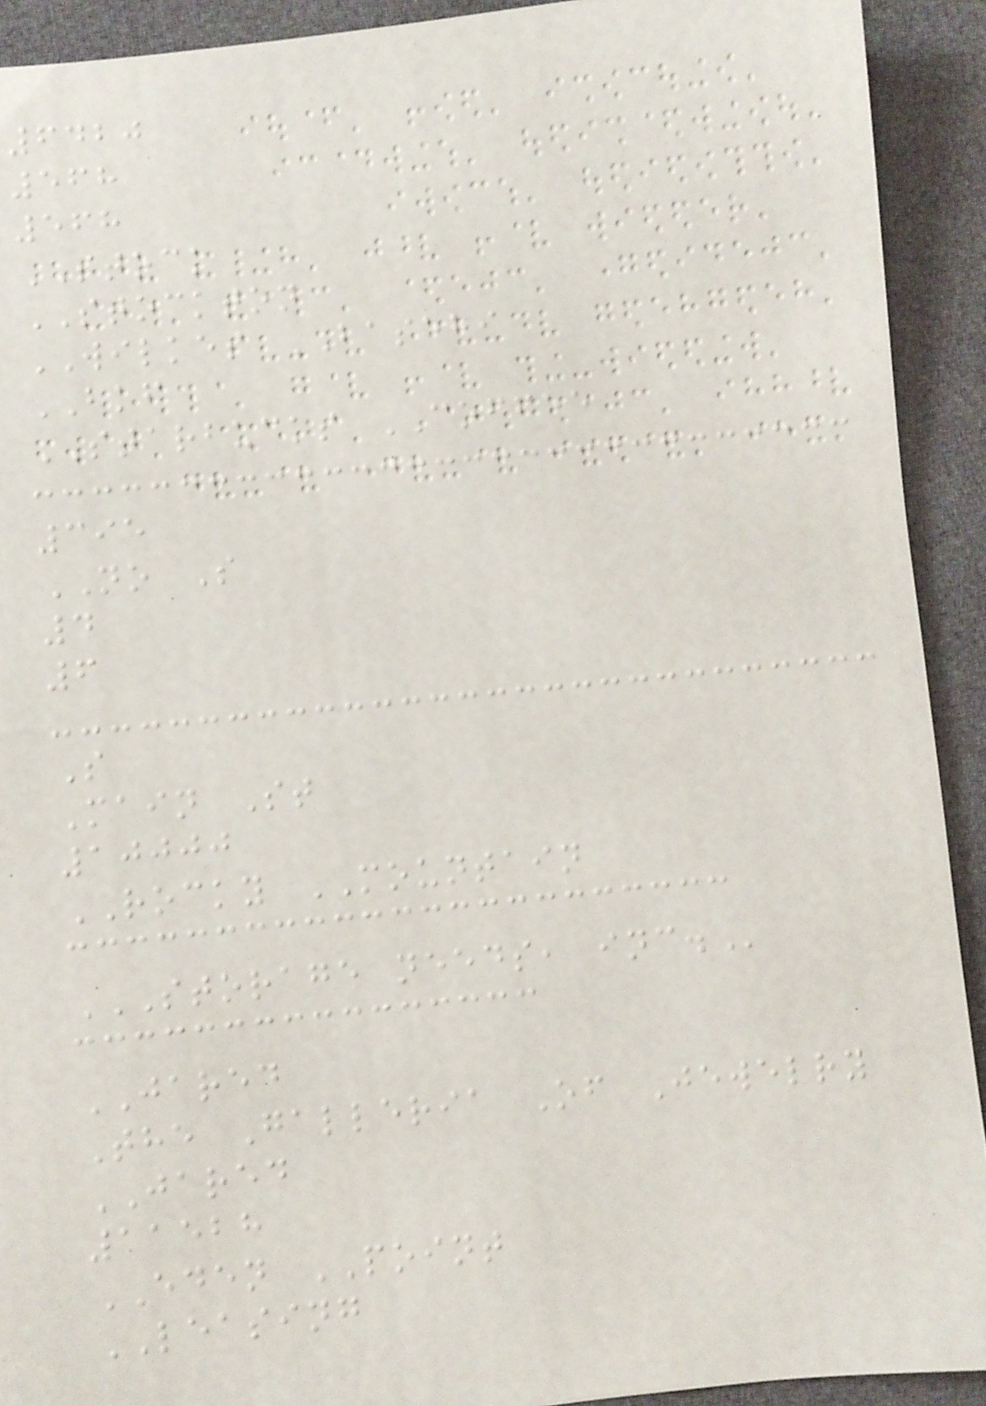6420
568
568
STOCK
STOCKTON
WILKES BASEHI
BKF
STARBUCKS COFFEE
395
NO S
4
6
S
Main St
10000
ROCKY MOUNTAIN
STORAGE NEEDS, INC.
JARED
The Galleria Of Jewelry
JARED
11528
EDEN POINT
LEASING
